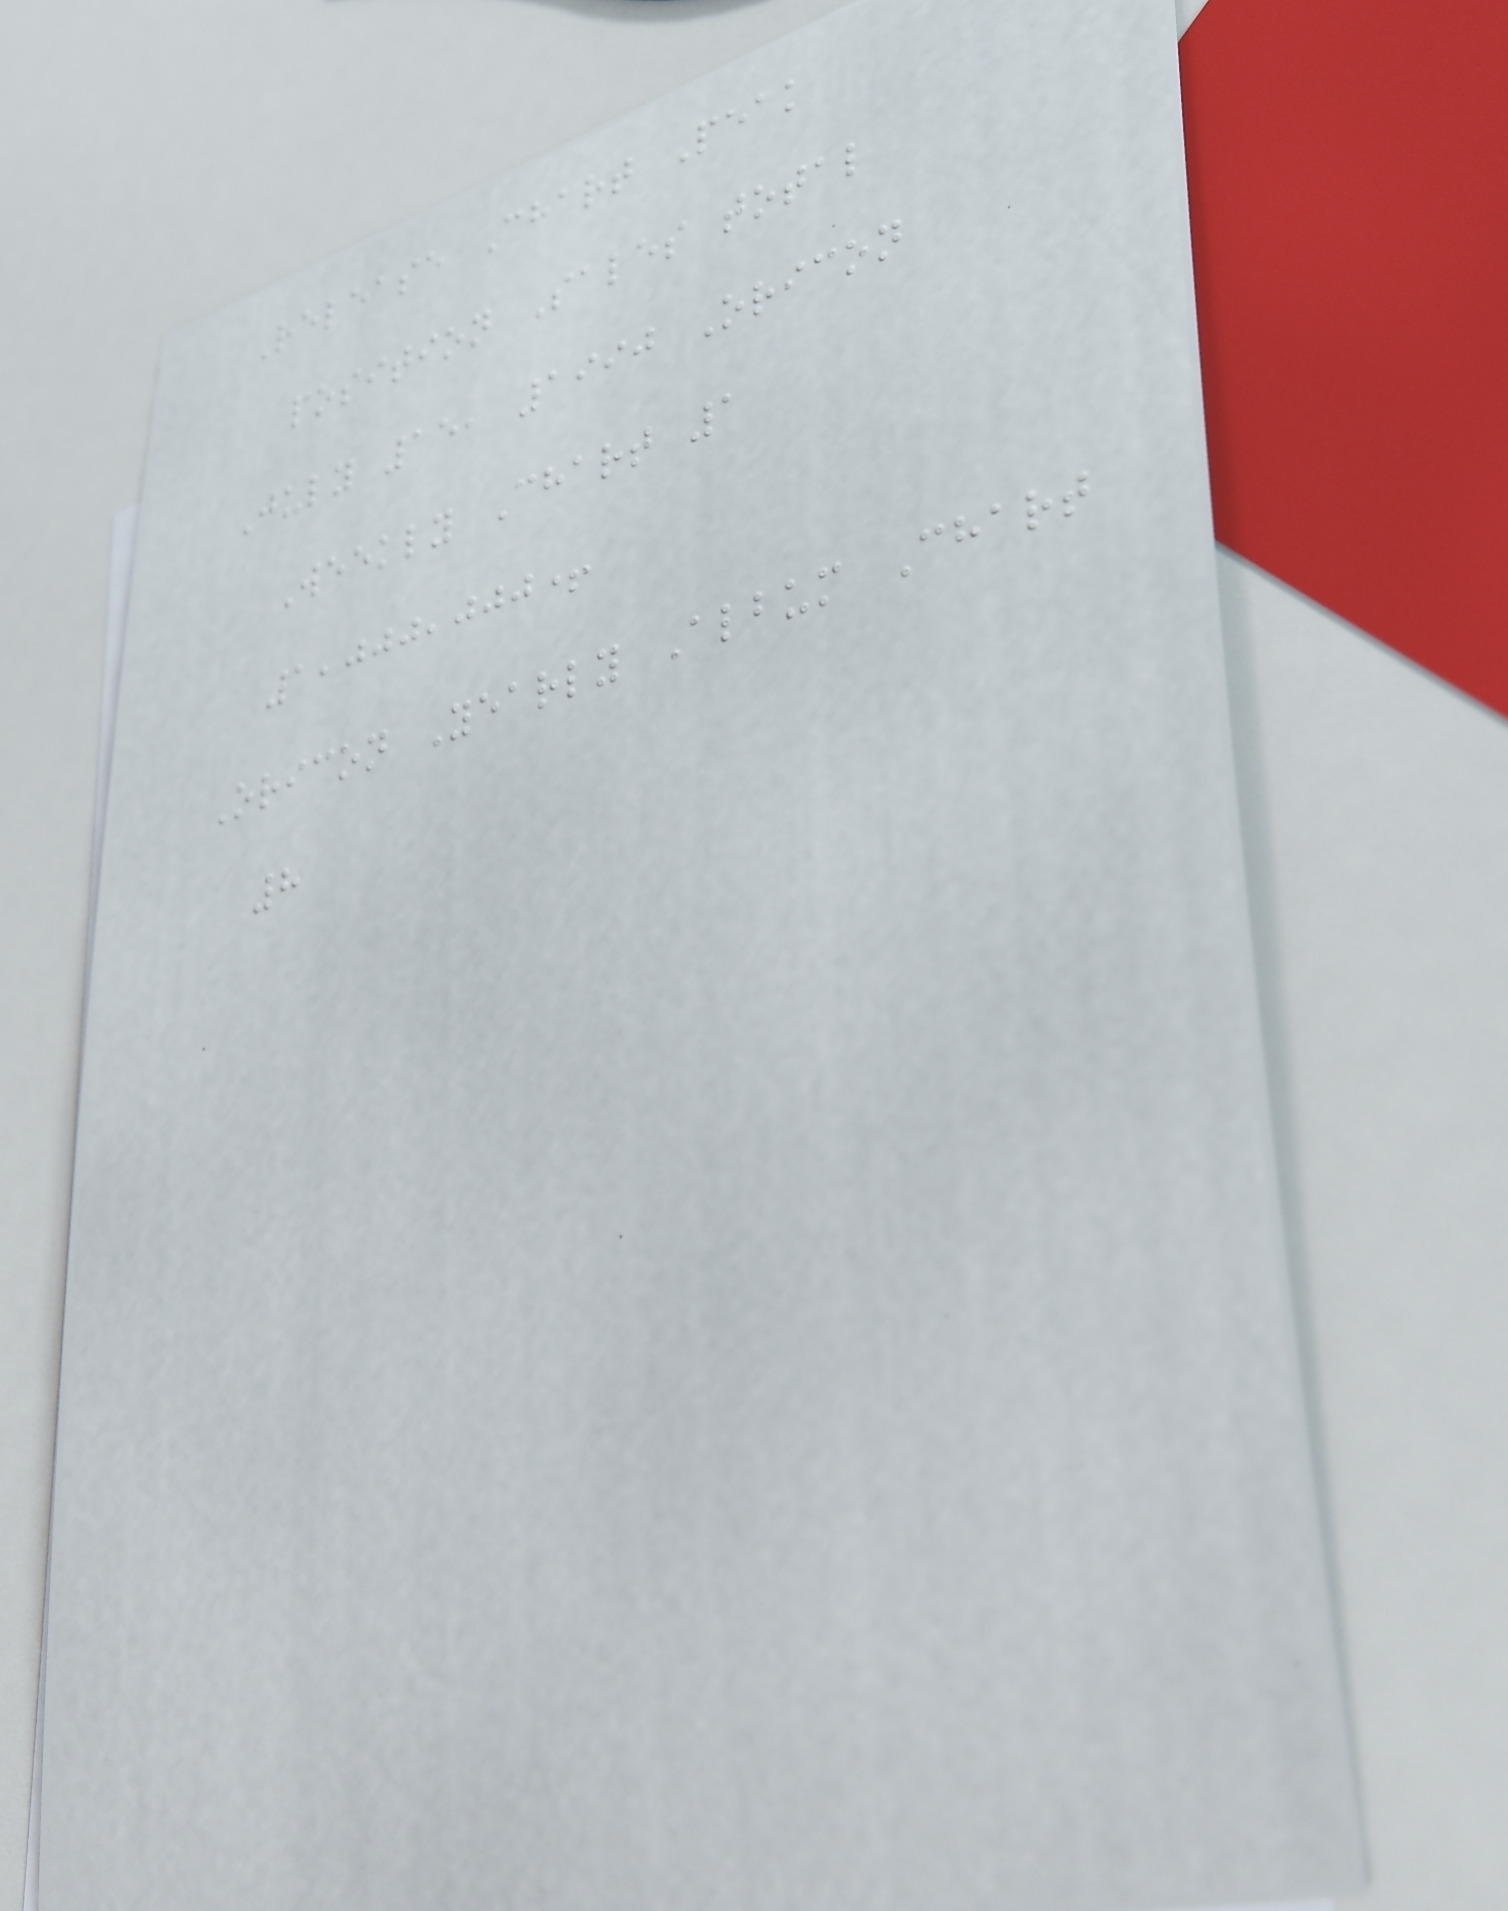Release Chart Peak
position Sales total
July 15, 1990 Oricon
Weekly Chart 1
1,000,000+
Oricon Yearly Album Chart
8
